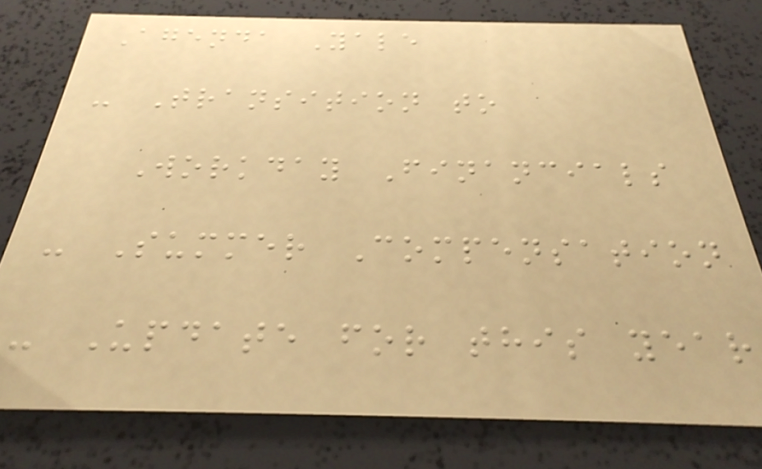Agenda Yale
- Transition to
Workday Financials
- Summer Compensation
- Update for this year
